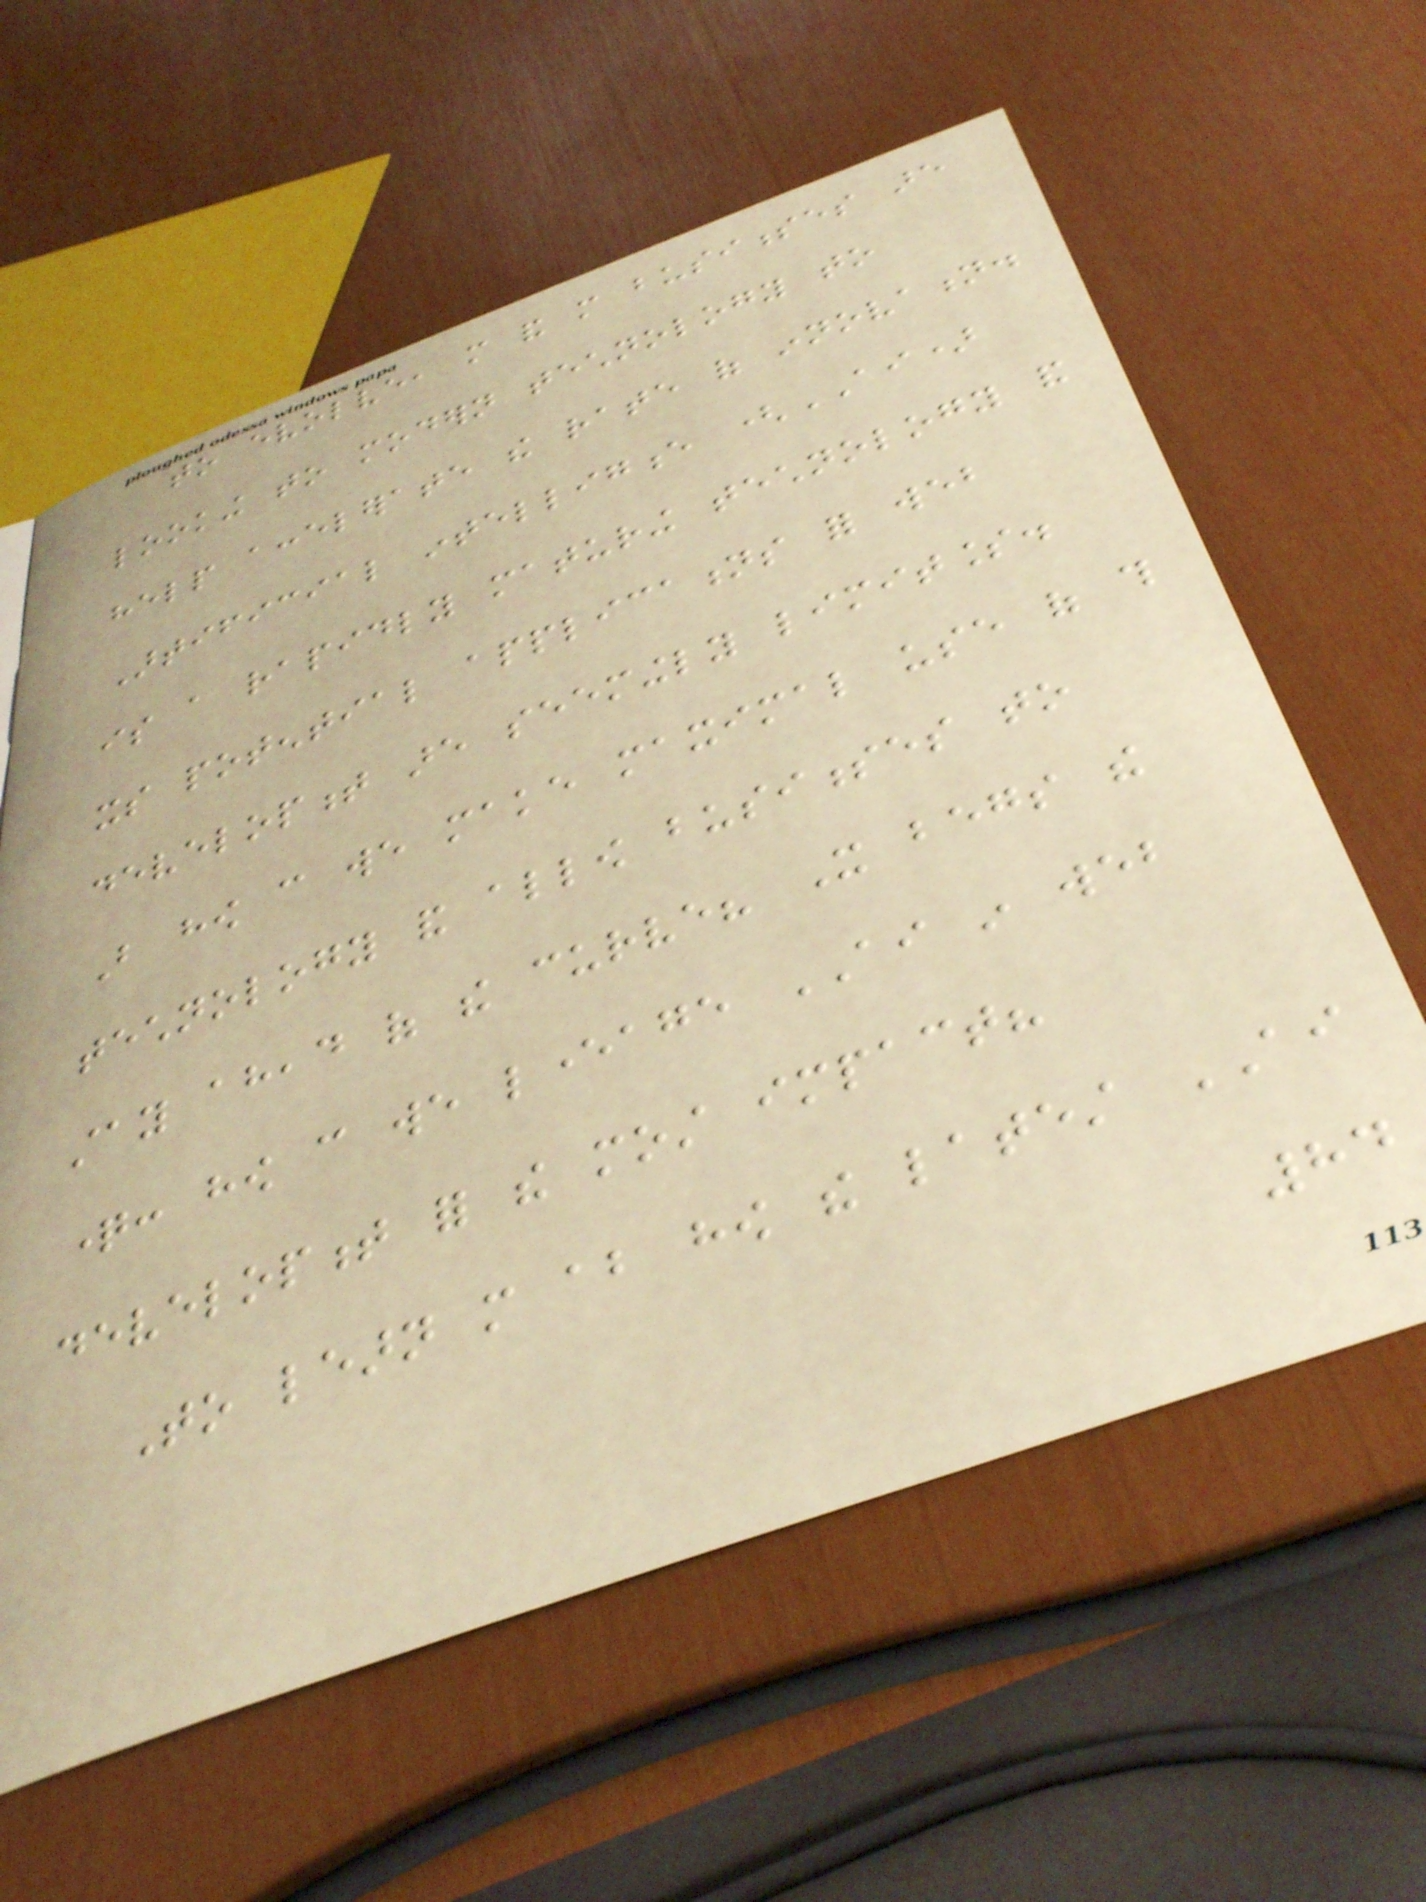to evolve, more and more businesses are
looking to modern technology to
help accelerate the rate of innovation.
Artificial intelligence (AI)
is a rapidly maturing technology and
its potential applications for web
development are seemingly limitless.
But how can we make maximal use of this
technology and allow businesses to
stay ahead of the curve? It begs the
question: how can we leverage AI in web
development for the most impact?
To learn more about how the latest AI
84
